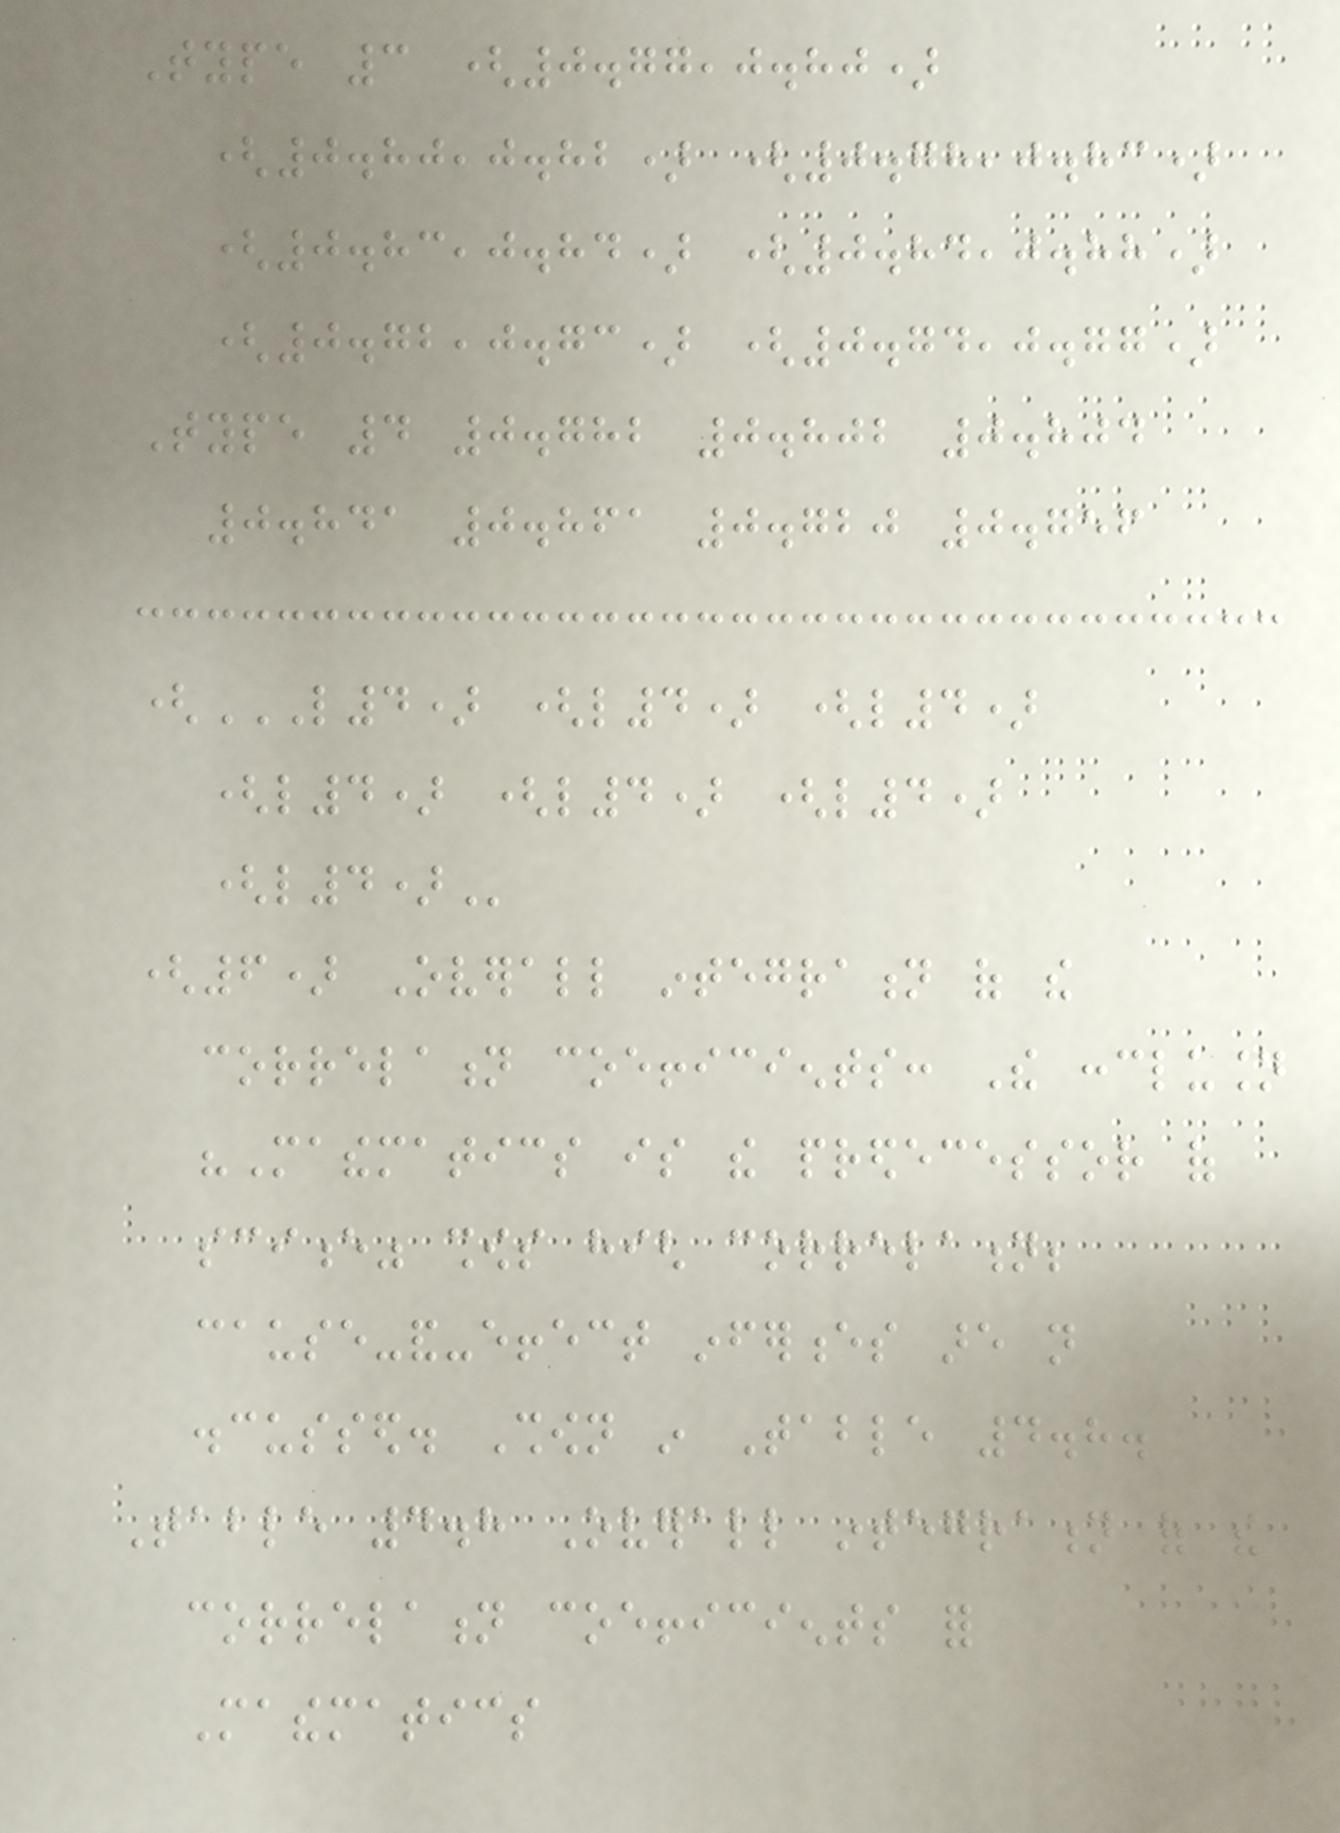Type 3 (0.77,0.80)
(0.80,0.82) (0.78,0.83)
(0.83,0.84) (0.84,0.88)
(0.72,0.73) (0.74,0.77)
Type 4 0.782 0.802 0.804
0.841 0.861 0.720 0.756
(L4) (L4) (L4)
(L4) (L4) (L4)
(L4)
(6) Overall integration of the
correlation coefficients: The conclusion
"Mathematics is the predecessor of
science" shows high correlation;
cause-and-effect inferences are not
discussed. Shown in Table 4.8.
Table 4.8 Overall integration of the
correlation coefficients for
Mathematics
